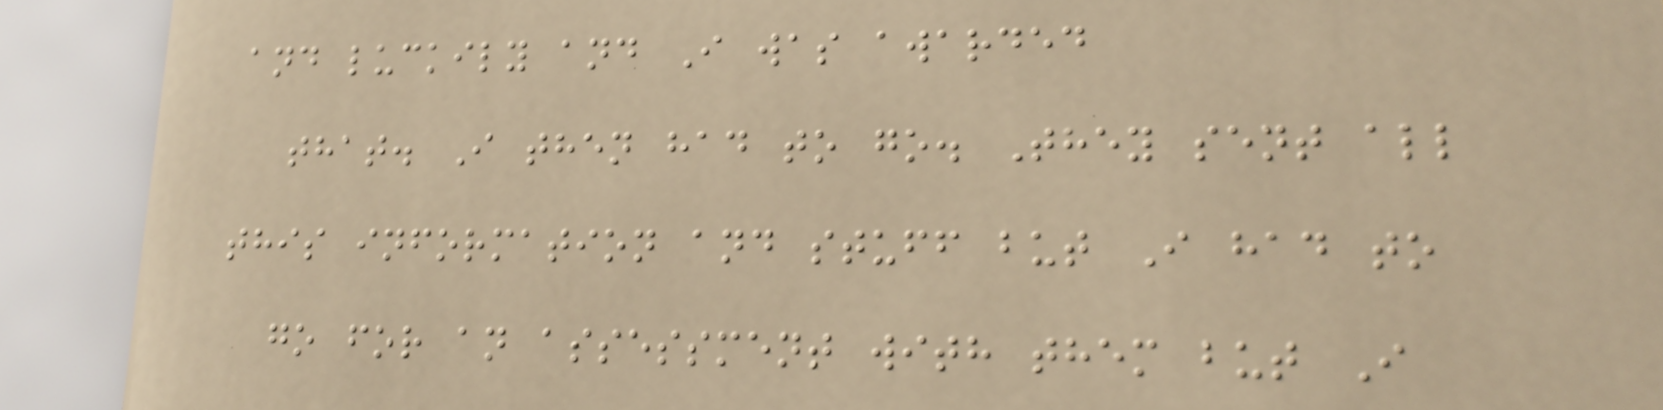and luckily and I was awarded
that. I then had to go. They sent all
this information and stuff but I had to
go for an assessment with them but I
